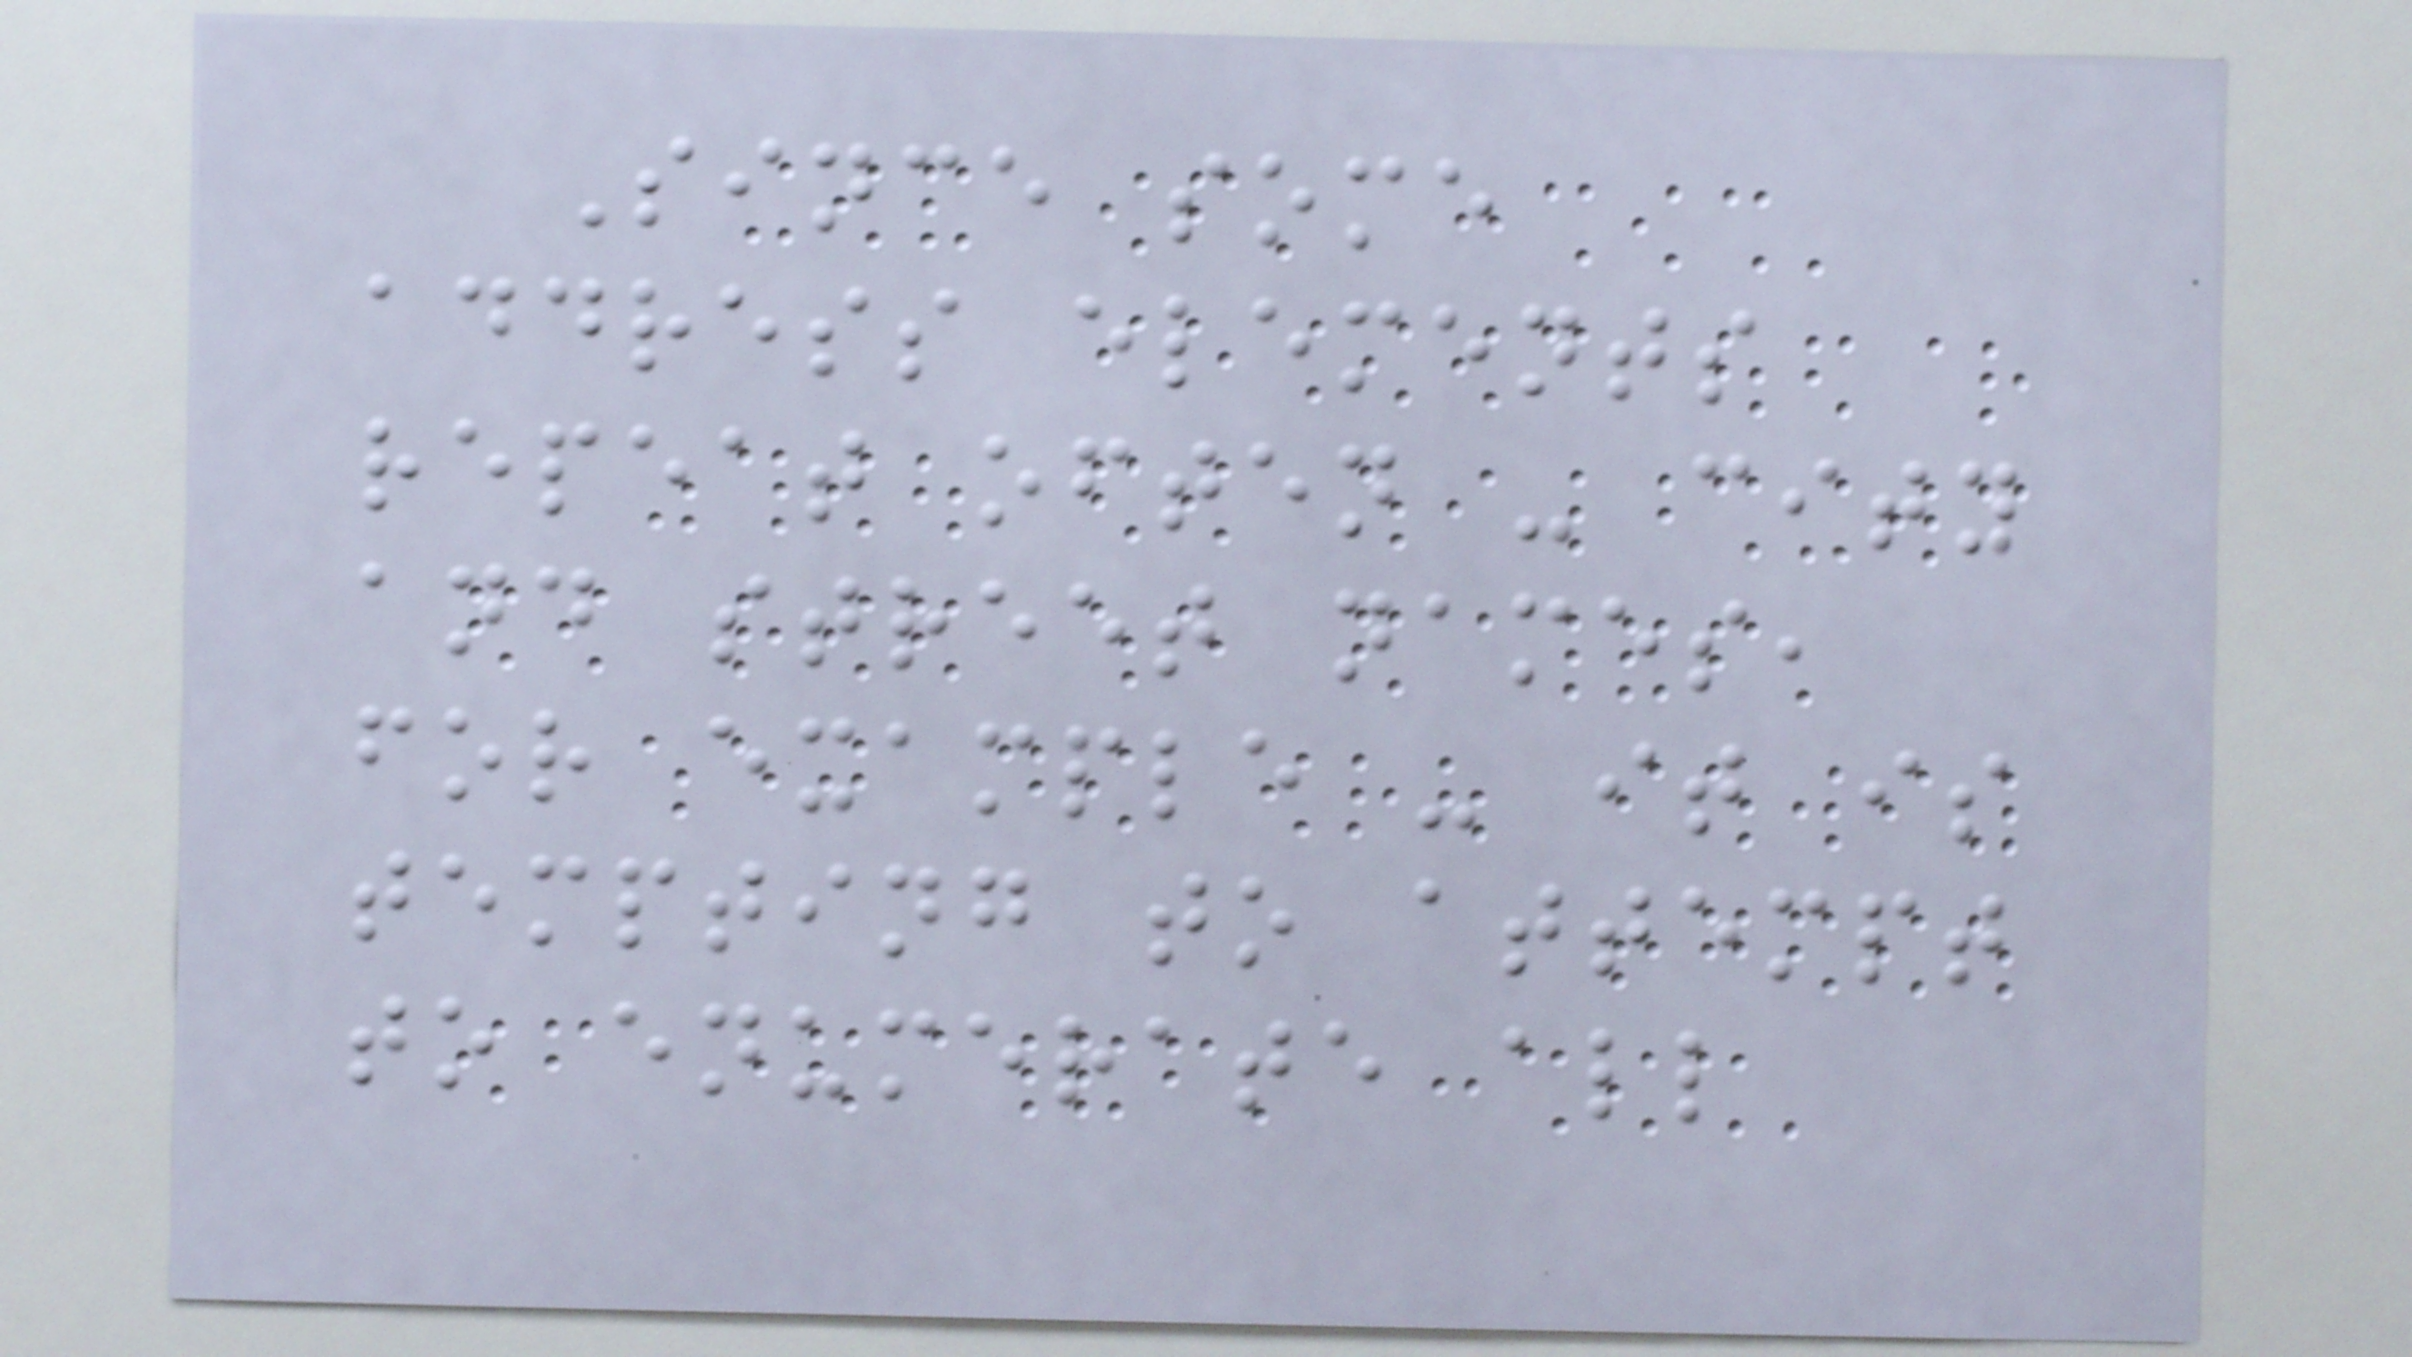Since some
address elements
repeat often - city
and street names,
for example - it is
tempting to attempt
to enumerate all
